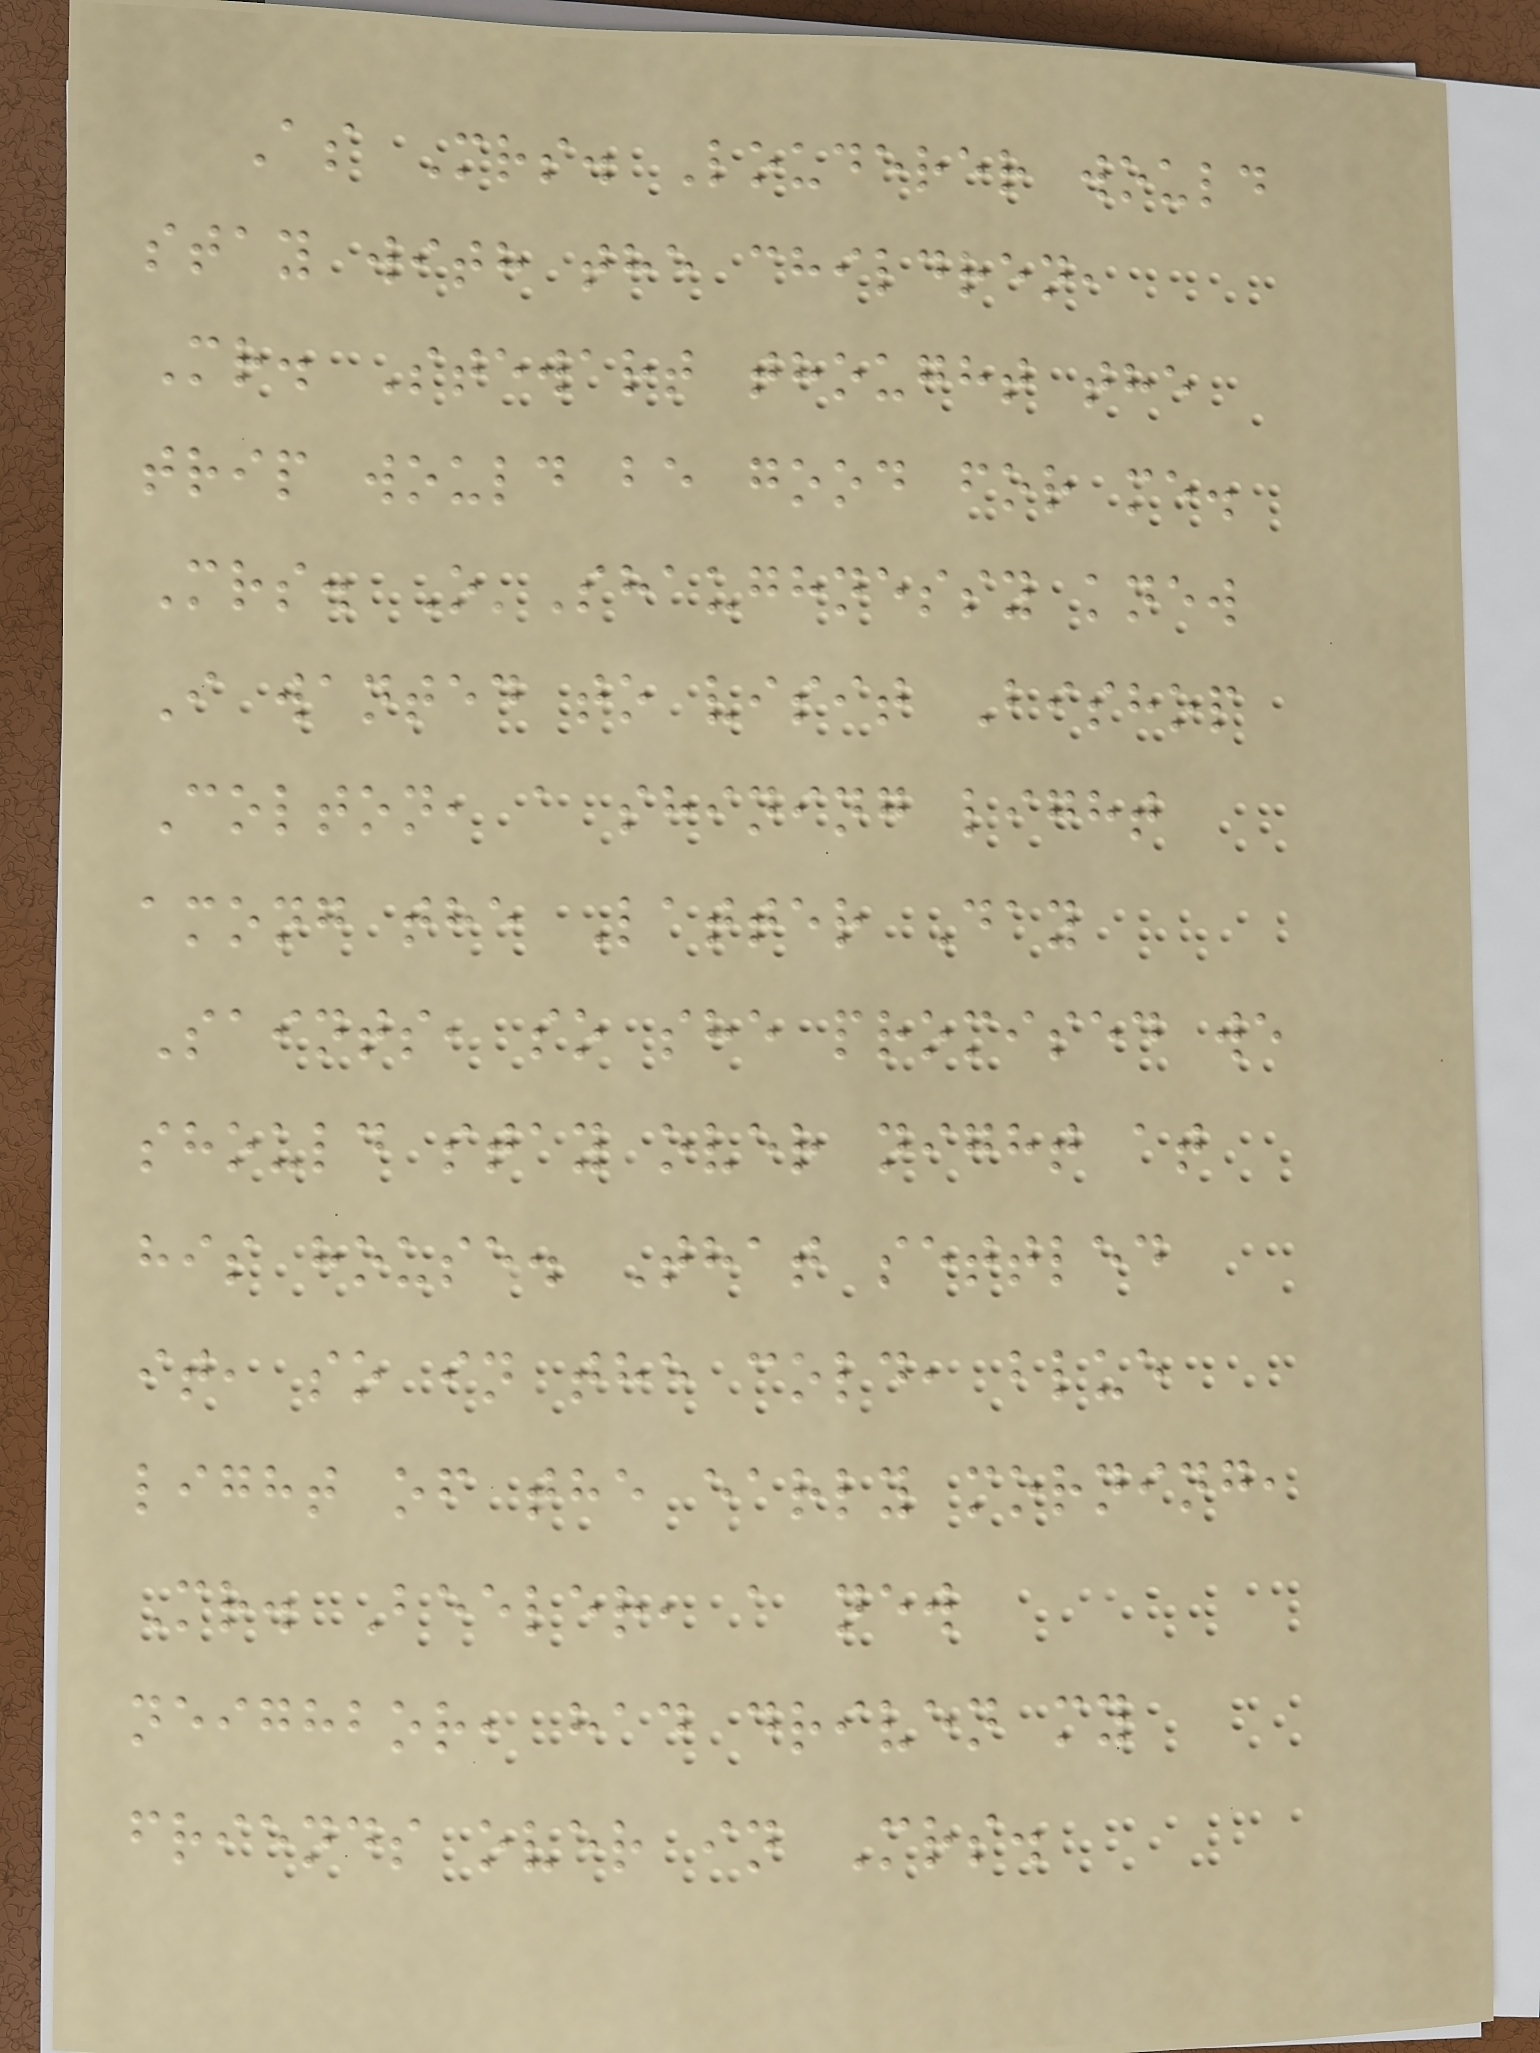As Mrs. Louderer would
stay with the children,
Mr. Stewart thought the
trip would be good for me.
Mrs. O'Shaughnessy knew
I wanted to visit Bishop
Colton, a shining light
among the Latter Day
Saints, so she promised we
should stay over night at
his house. That settled
it, so in the cold, blue
light of the early morning,
Mr. Beeler, a new
neighbor, had driven my
friends over in Mrs.
